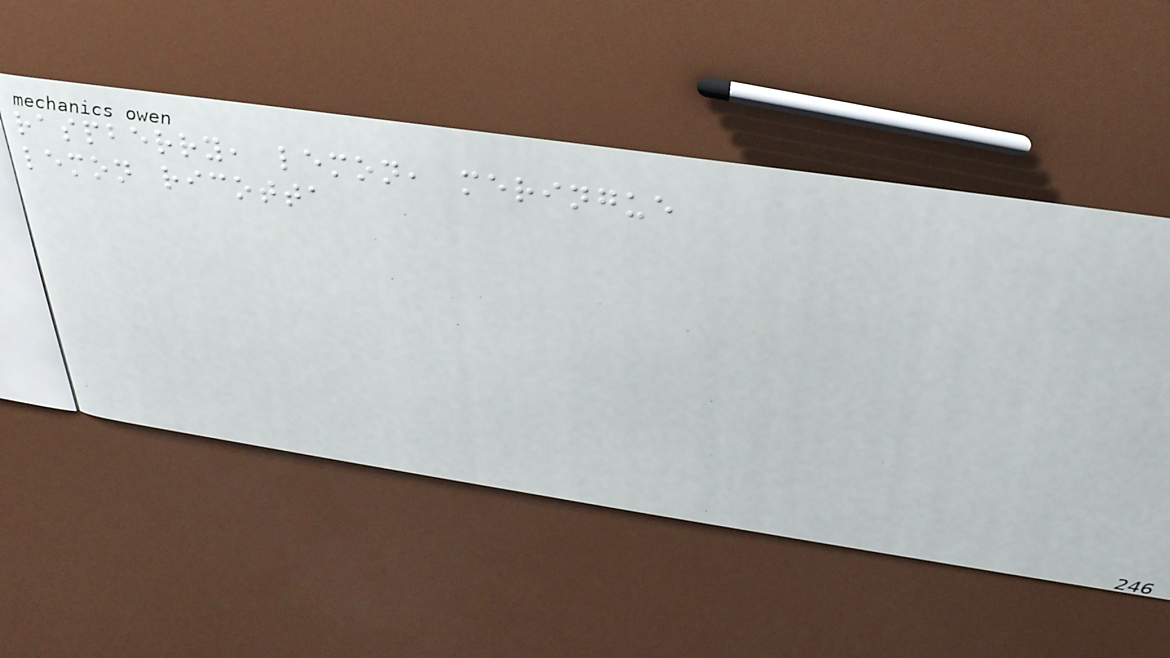raspberry, lemon, meringue
lemon ricotta
